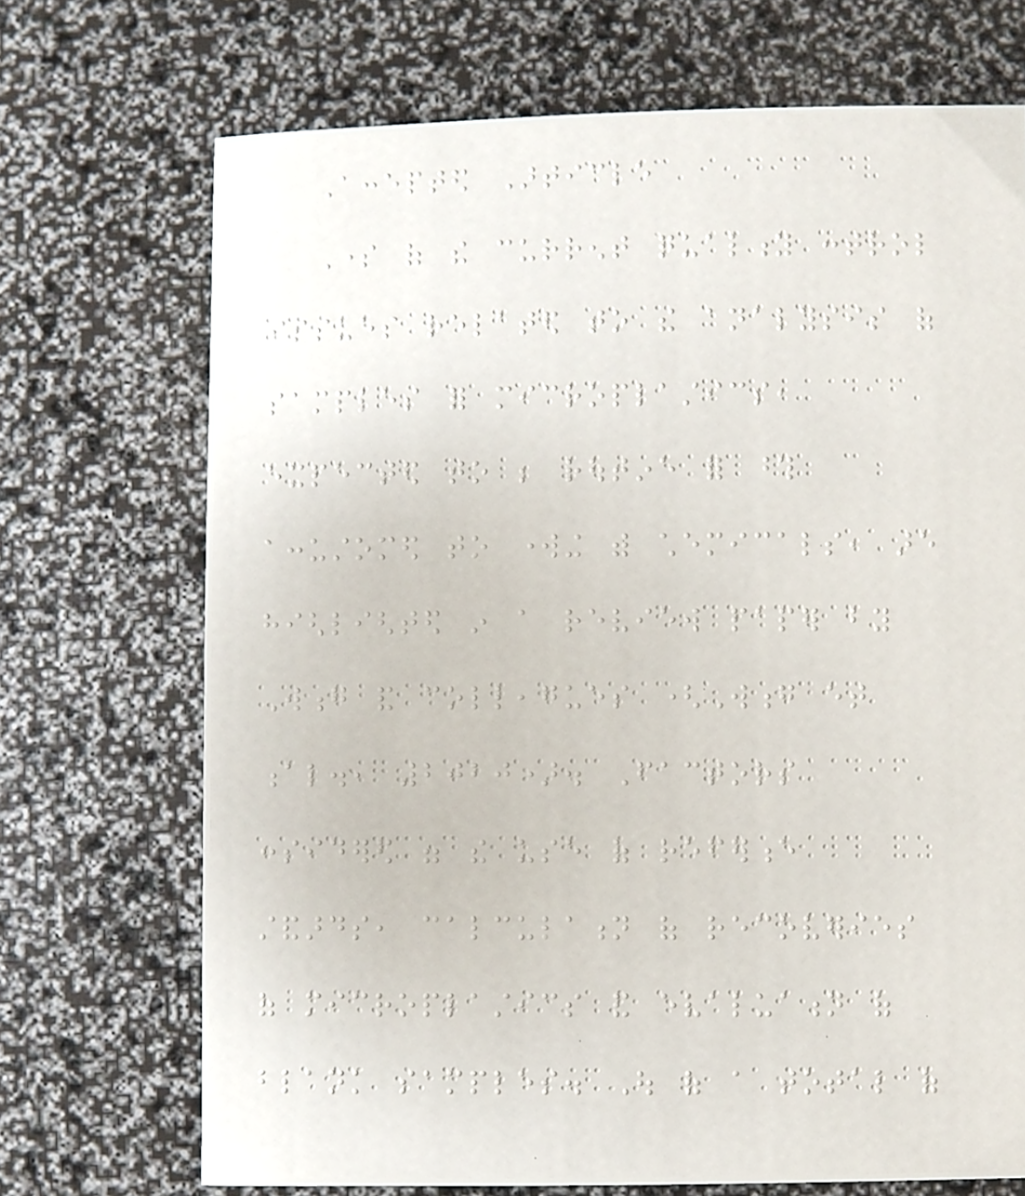Accepted Article
Some of the current quality control
issues related to the analysis of
samples for microplastics,
expected to be routine for those
accustomed to working with chemicals, are
highlighted in a review paper by
Wong and colleagues (Wong et
al., 2020). Factors
considered were the use of reference
standards, calculation of recoveries
of microplastics and evaluation of
blank samples. Out of a total of
